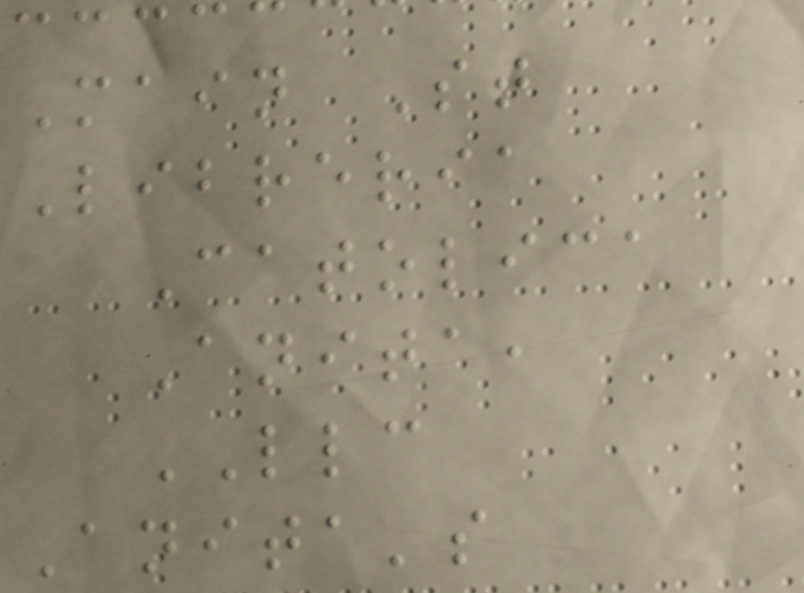Main St
Libreria
Catolica
Anita,
LLC
Anita's
